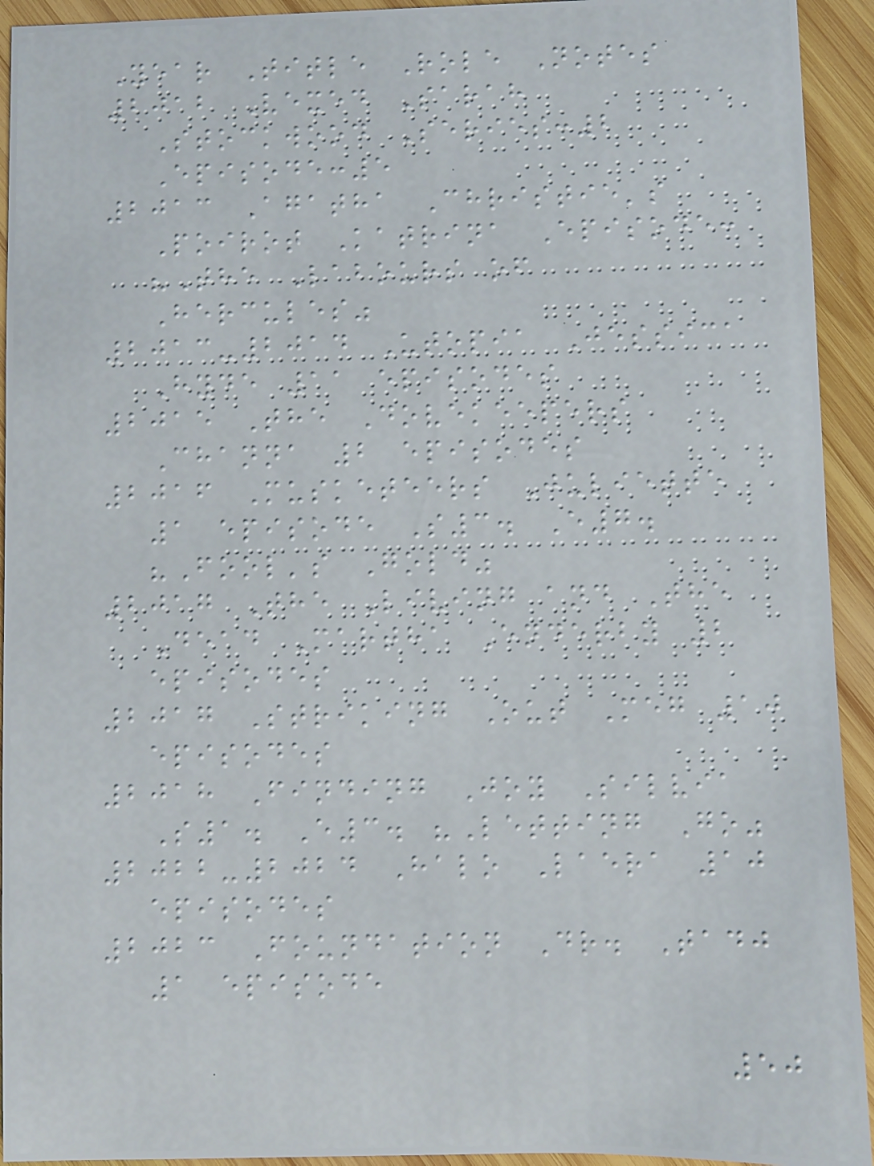Year Title Role Notes
2012 Vexed Sarah
Stockwood Series:2
Episode:5
2013 Agatha Christie's
Poirot Katrina Episode:
"The Labours of
Hercules"
2013-2014 Utopia Jessica
Hyde 11 episodes
2015 The Dovekeepers
Channa 2 episodes
2016 Musketeers Juliette
1 episode S3. E7.
"Fool's Gold"
2017 The Living and The
Dead Martha Enderby 2
episodes
2017 Striking Out Meg 10
episodes
2018 Finding Joy Silvia
S1. E3. "Letting Go"
2022-2024 Halo Laera 10
episodes
2023 Foundation Dr. Tadj
1 episode
50
